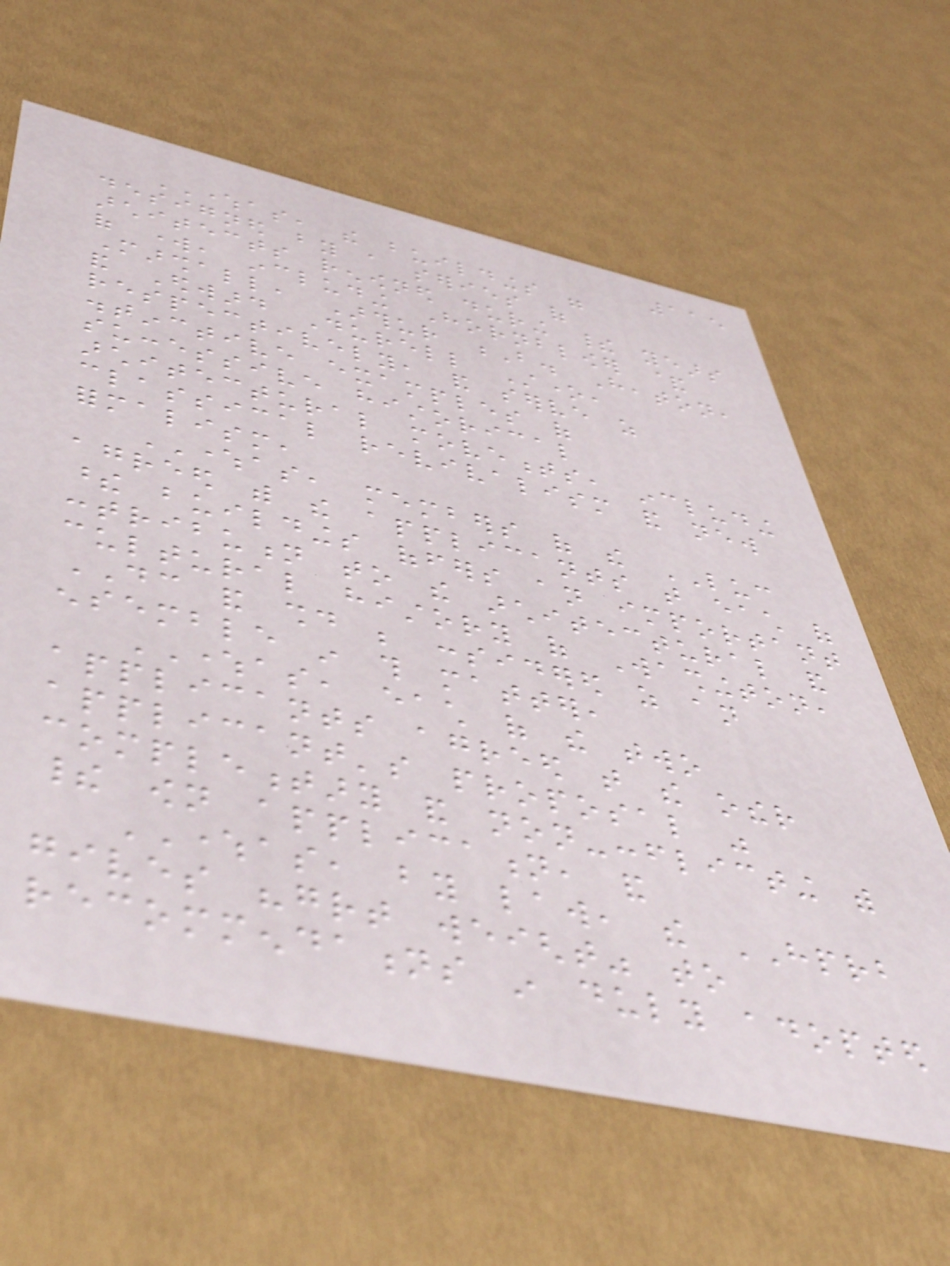115
WHEREAS, the buildings were
designed by a series of
architects renowned during their years
of work, including Hornblower &
Marshall, Arthur B. Heaton,
and Edward Durell Stone,
respectively, and serve as
distinctive examples of
successive historical
architectural movements, including
classical revivalism and new
formalism,
WHEREAS, members of the LUC
agreed with the applicants that each of
these buildings offers an important
contribution to the architectural and
cultural history of Washington,
DC and should be considered as an
ensemble in this matter,
WHEREAS, each of the two
applicants agreed that the other
applicant's proposal was
complementary and non-conflicting with
their own application, and
WHEREAS, by law, the HPRB
gives "great weight" to
recommendations in duly adopted
